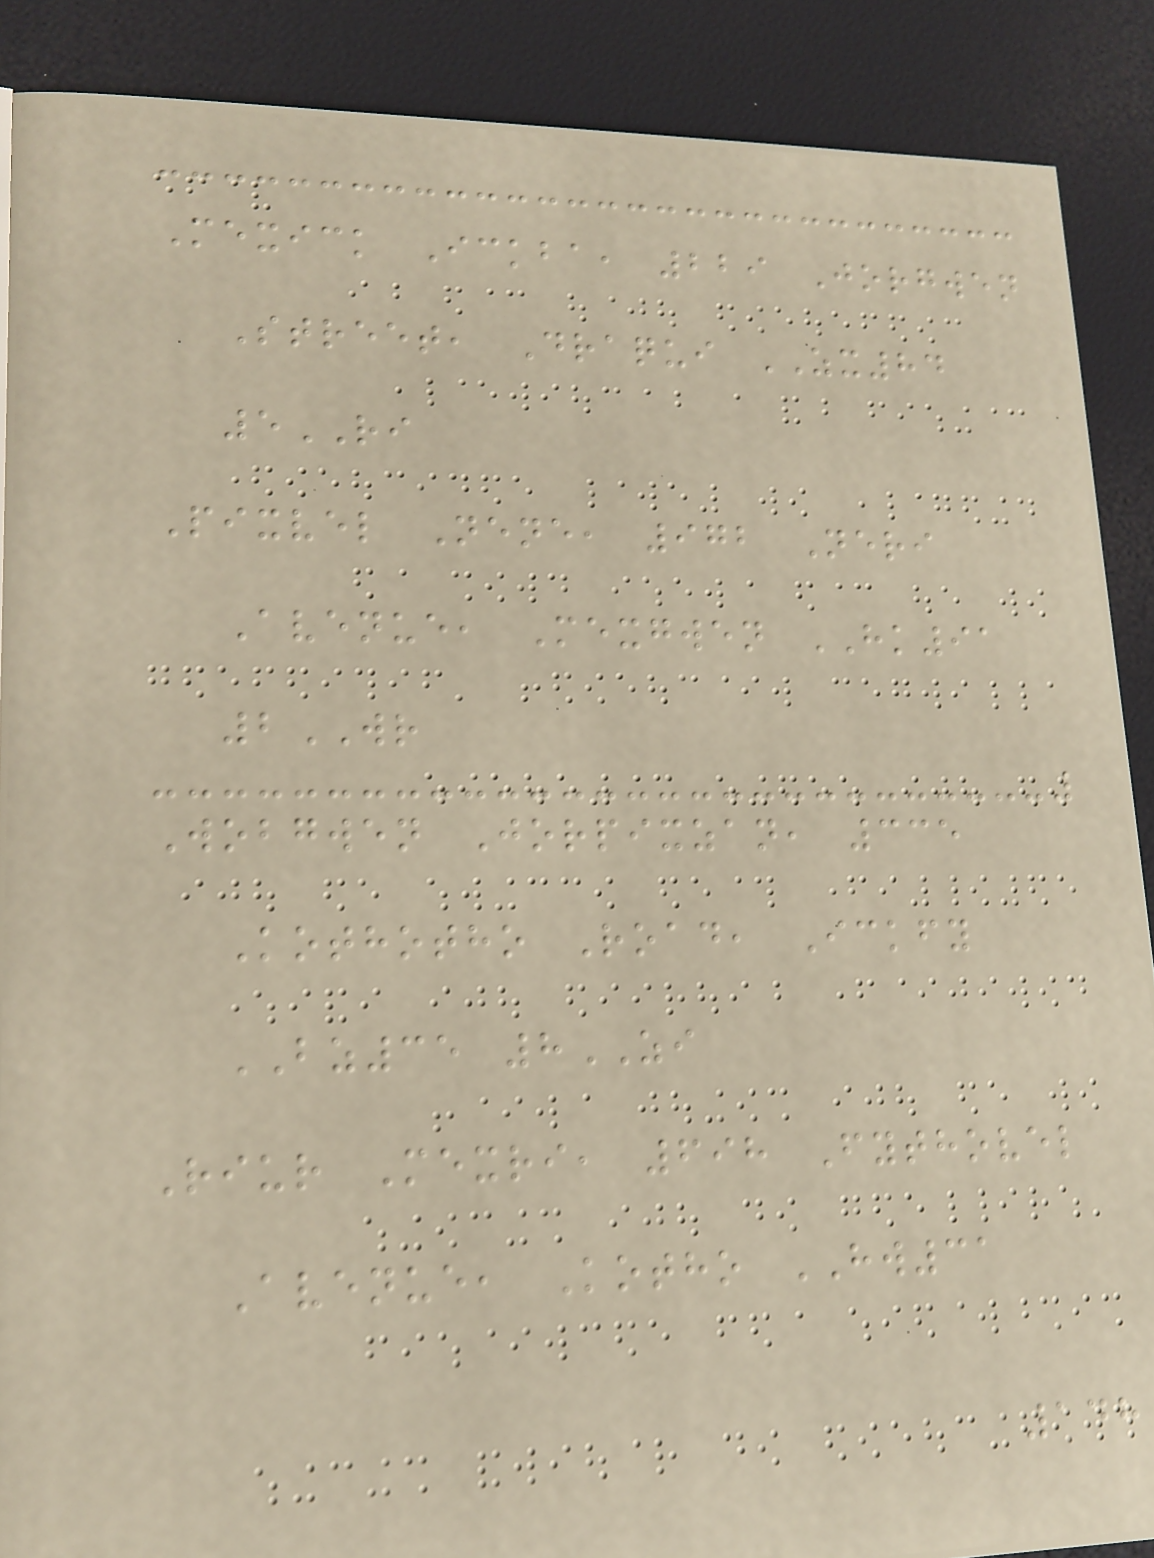Mexick Ickba, 229 Jorgwen
Street, Draqui ZX84
5RI
Pixvel Nene, 972 Neri
Avenue, Mexgwen HK91
2WR
Wobgwen Jorpixzan, 335
Kothotho Road, Ickfy
BZ35 8ZI
Riur Mexri, 698 Fythovel
Avenue, Kotho HW31
148
